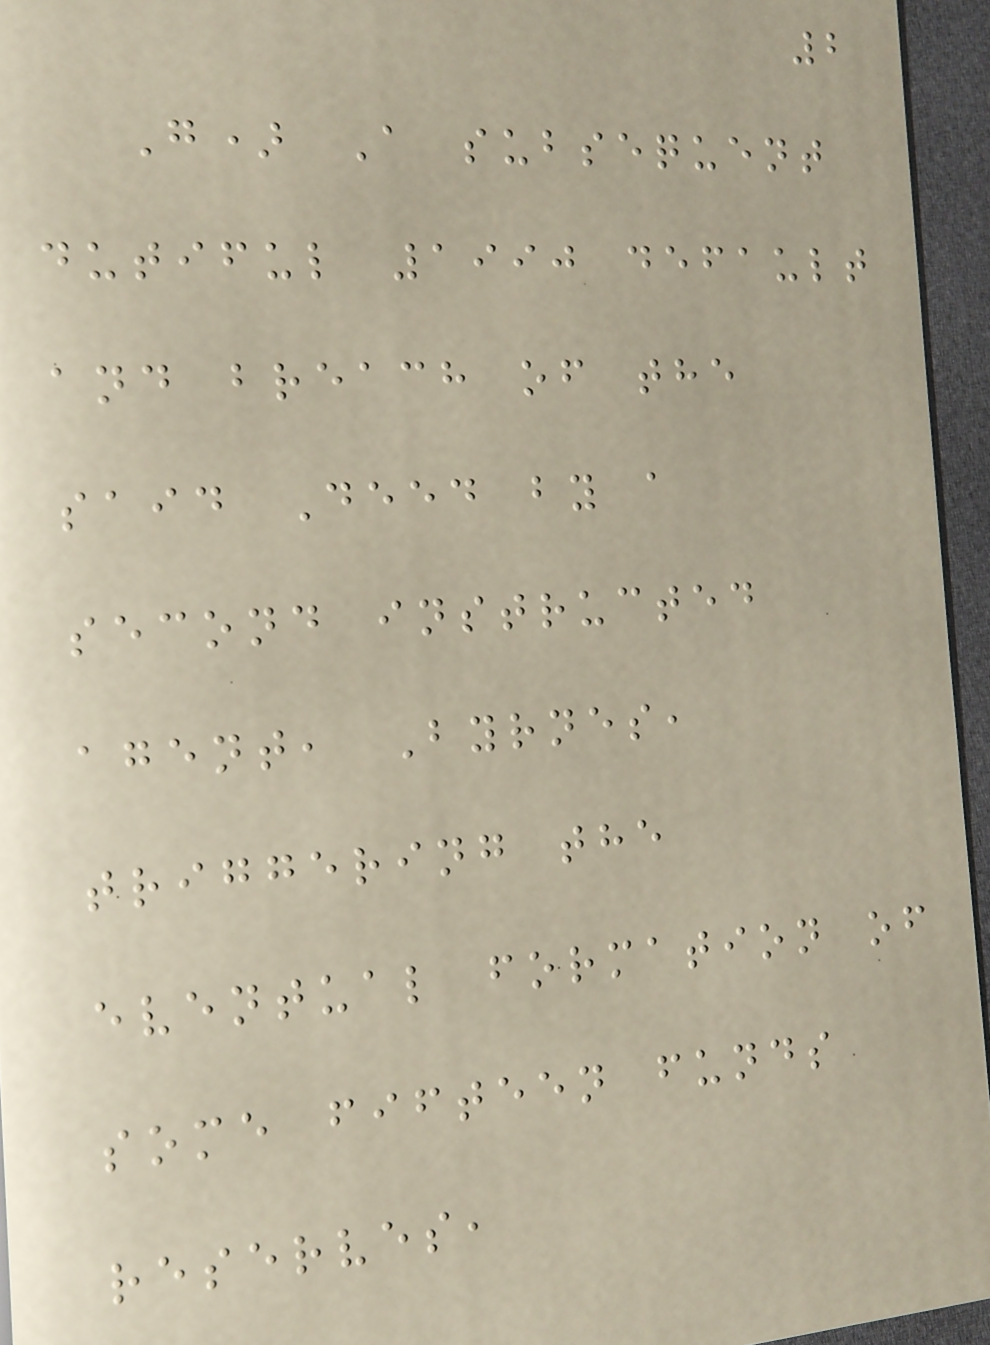2
G) A subsequent
dutiful 1990 default
and breach of the
said Deed by a
second instructed
agent, Byrnes,
triggering the
eventual formation of
some fifteen funds
reserves,
